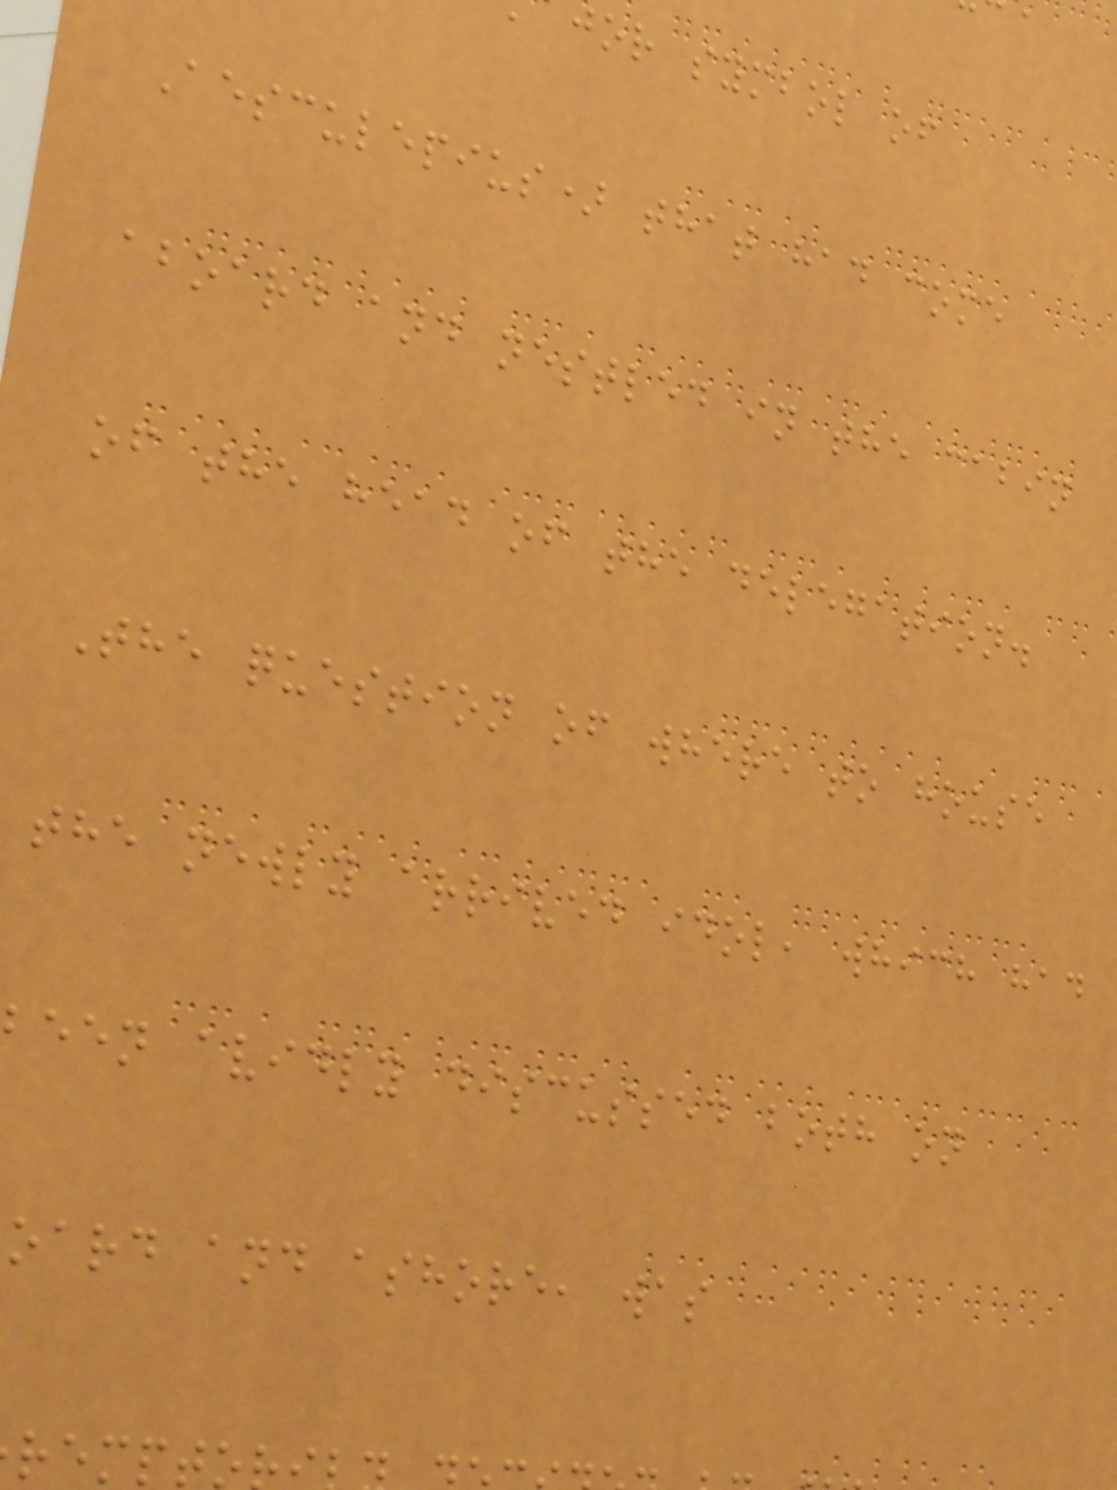jor symbol of
Aesculepius) that had come
aboard and nestled in the cabin
of the head of the delegation.
The question of where to house
the newly arrived idol, which had
een avidly discussed both on
oard and ashore, was
